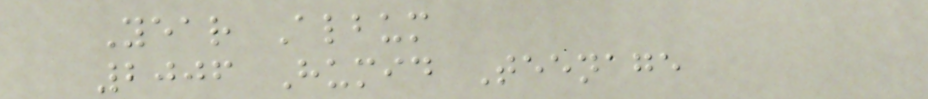Year Album
2006 Humid Teenage
